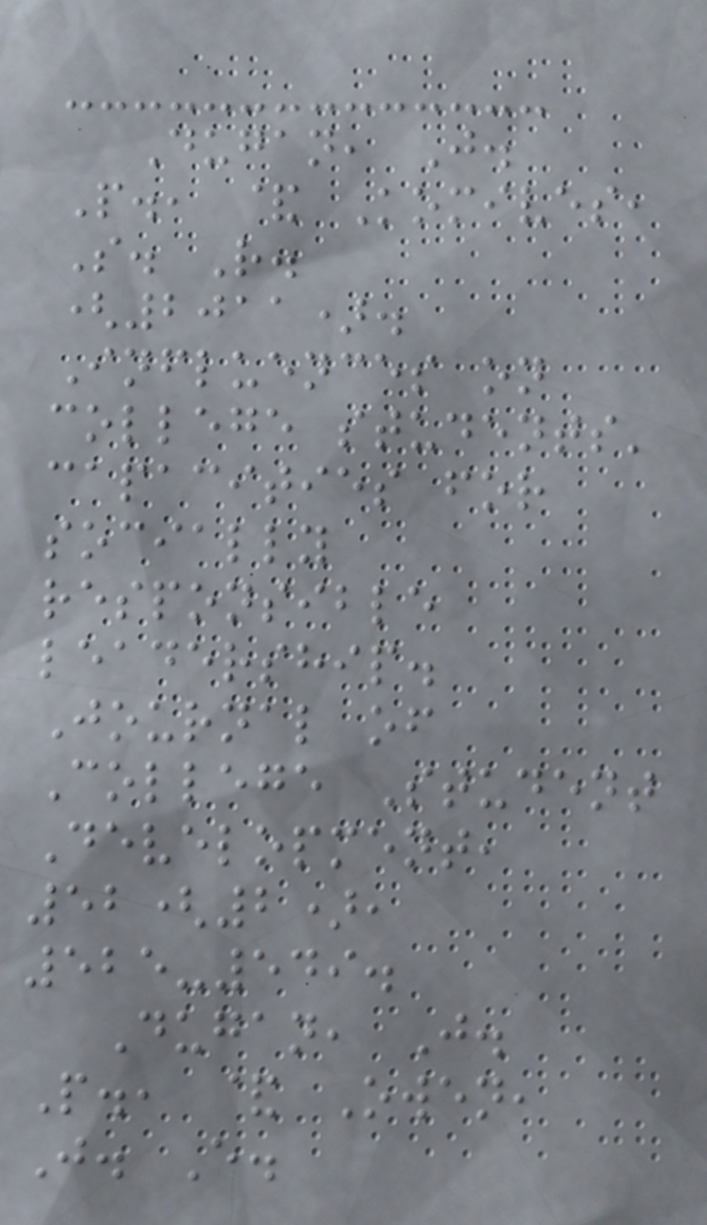Dugan, J.
P., & Komives,
S. R.
(2011).
Influences on
college students'
capacities for
socially
responsible
leadership.
Journal of
College Student
Development,
52(2),
525-549.
Dugan, J.
P., & Owen,
J. E.
